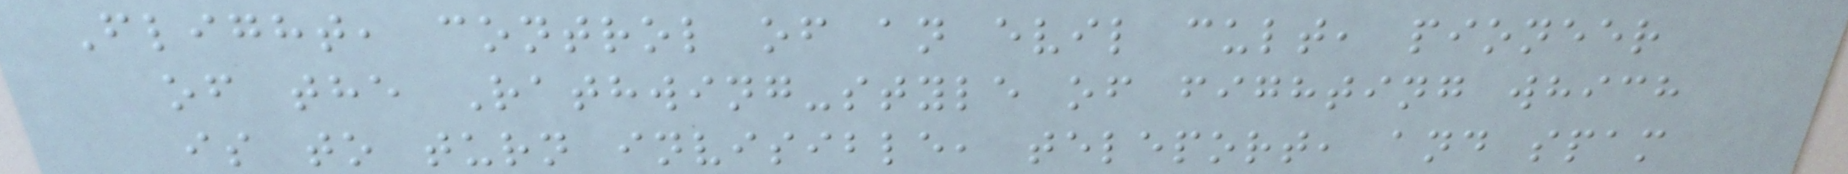Flight, control of an evil cult, pioneer
of the Rathwing-style of fighting which
is to turn invisible, teleport, and spam
